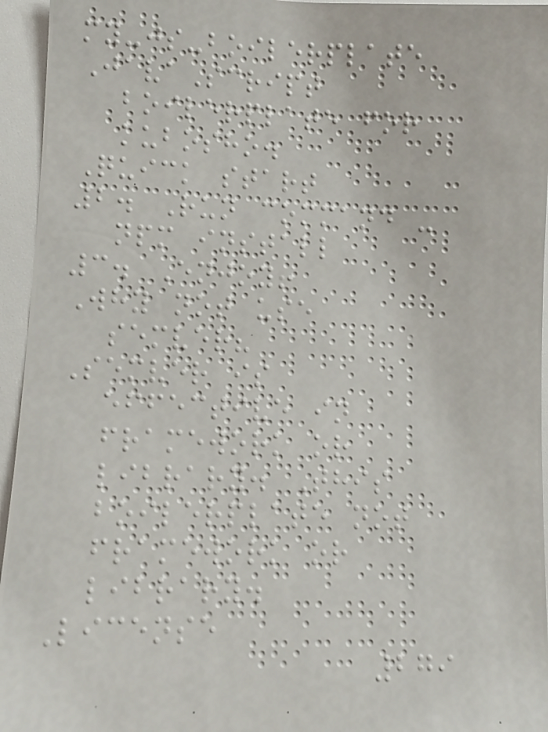my-js-boilerplate
JavaScript
boilerplate for
kubosho.
Quick start
2. Run command -
npm install
3. Enjoy!
Why not use
semver?
Semver is
effective in
framework or
library. This
boilerplate not
framework or
library.
License
279
